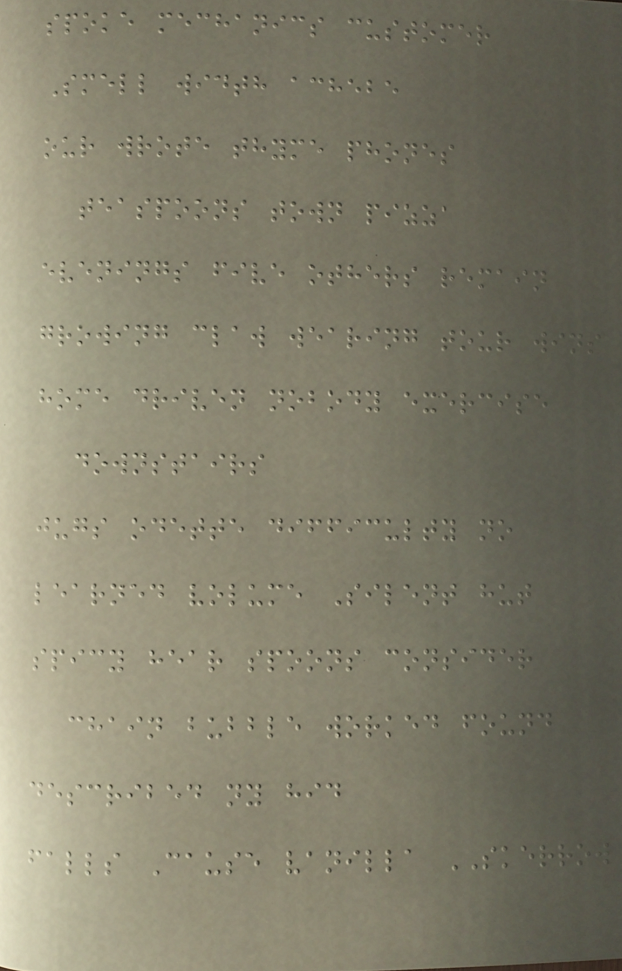spoke mechanics customer
Smell width achebe
our wrote thyme phones
teaspoons town pizza
evenings five others remain
growing claw wearing tour wins
home driven nobody exercise
downstairs
jugs odette difficulty no
learned volume Silent hut
spicy hear spoons consider
chain bubble worked found
described ny hid
falls Cause vanilla SKERROW
